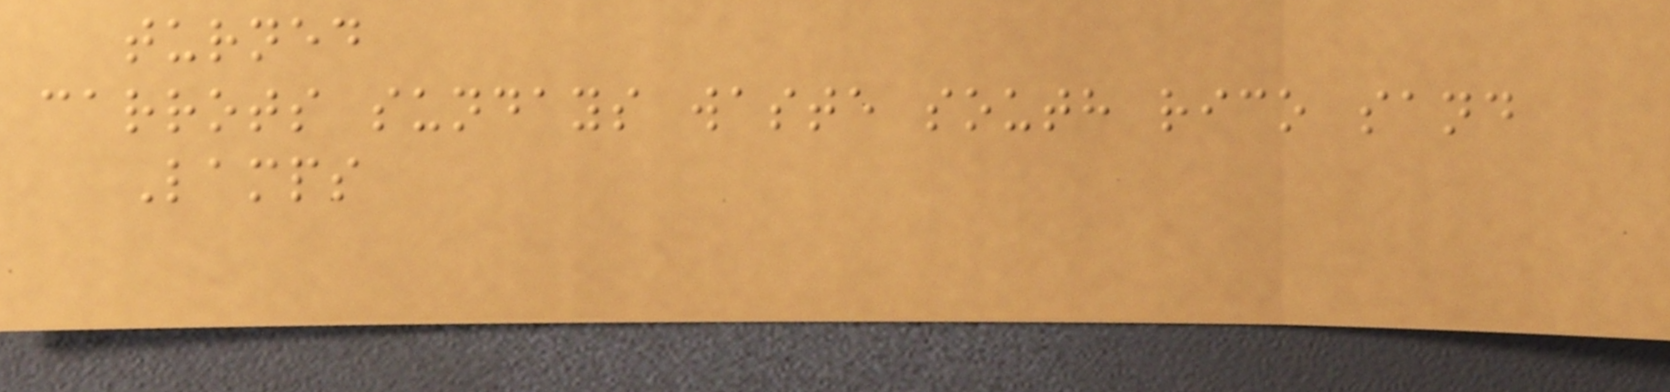turned
carrots sundays waste south rico sand
Lamps
